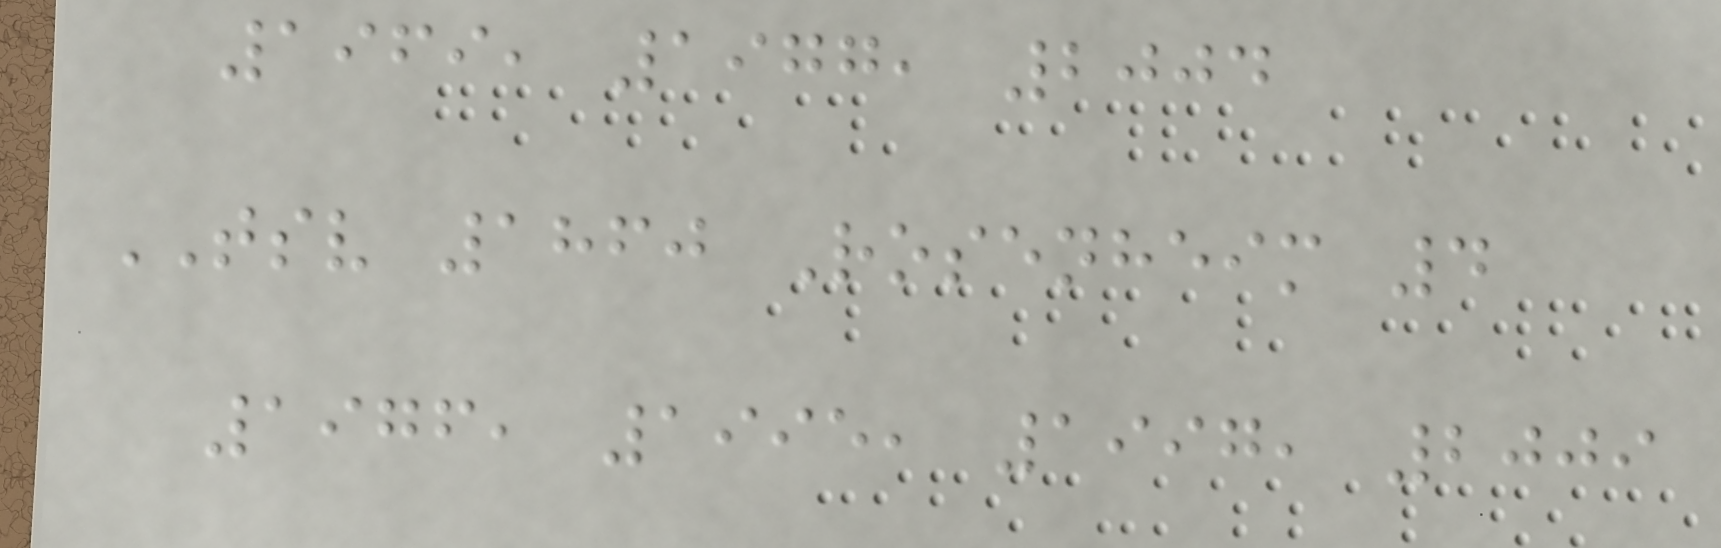1969, 1977, 2004
TSV 1860 Rosenheim 4
1976, 1995, 1997, 2009
